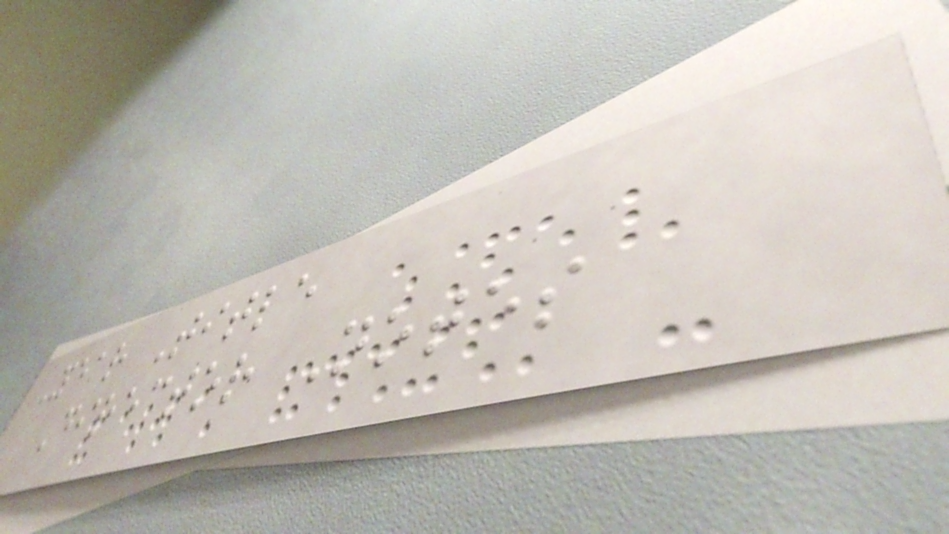Year Title
Director Notes
